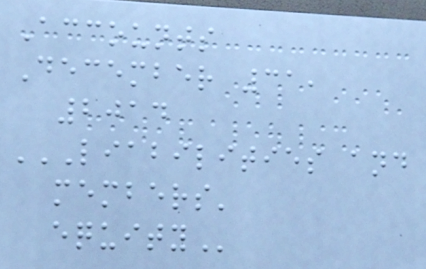Accounts
December 31,
2014
LIABILITIES AND
MEMBERS'
EQUITY
